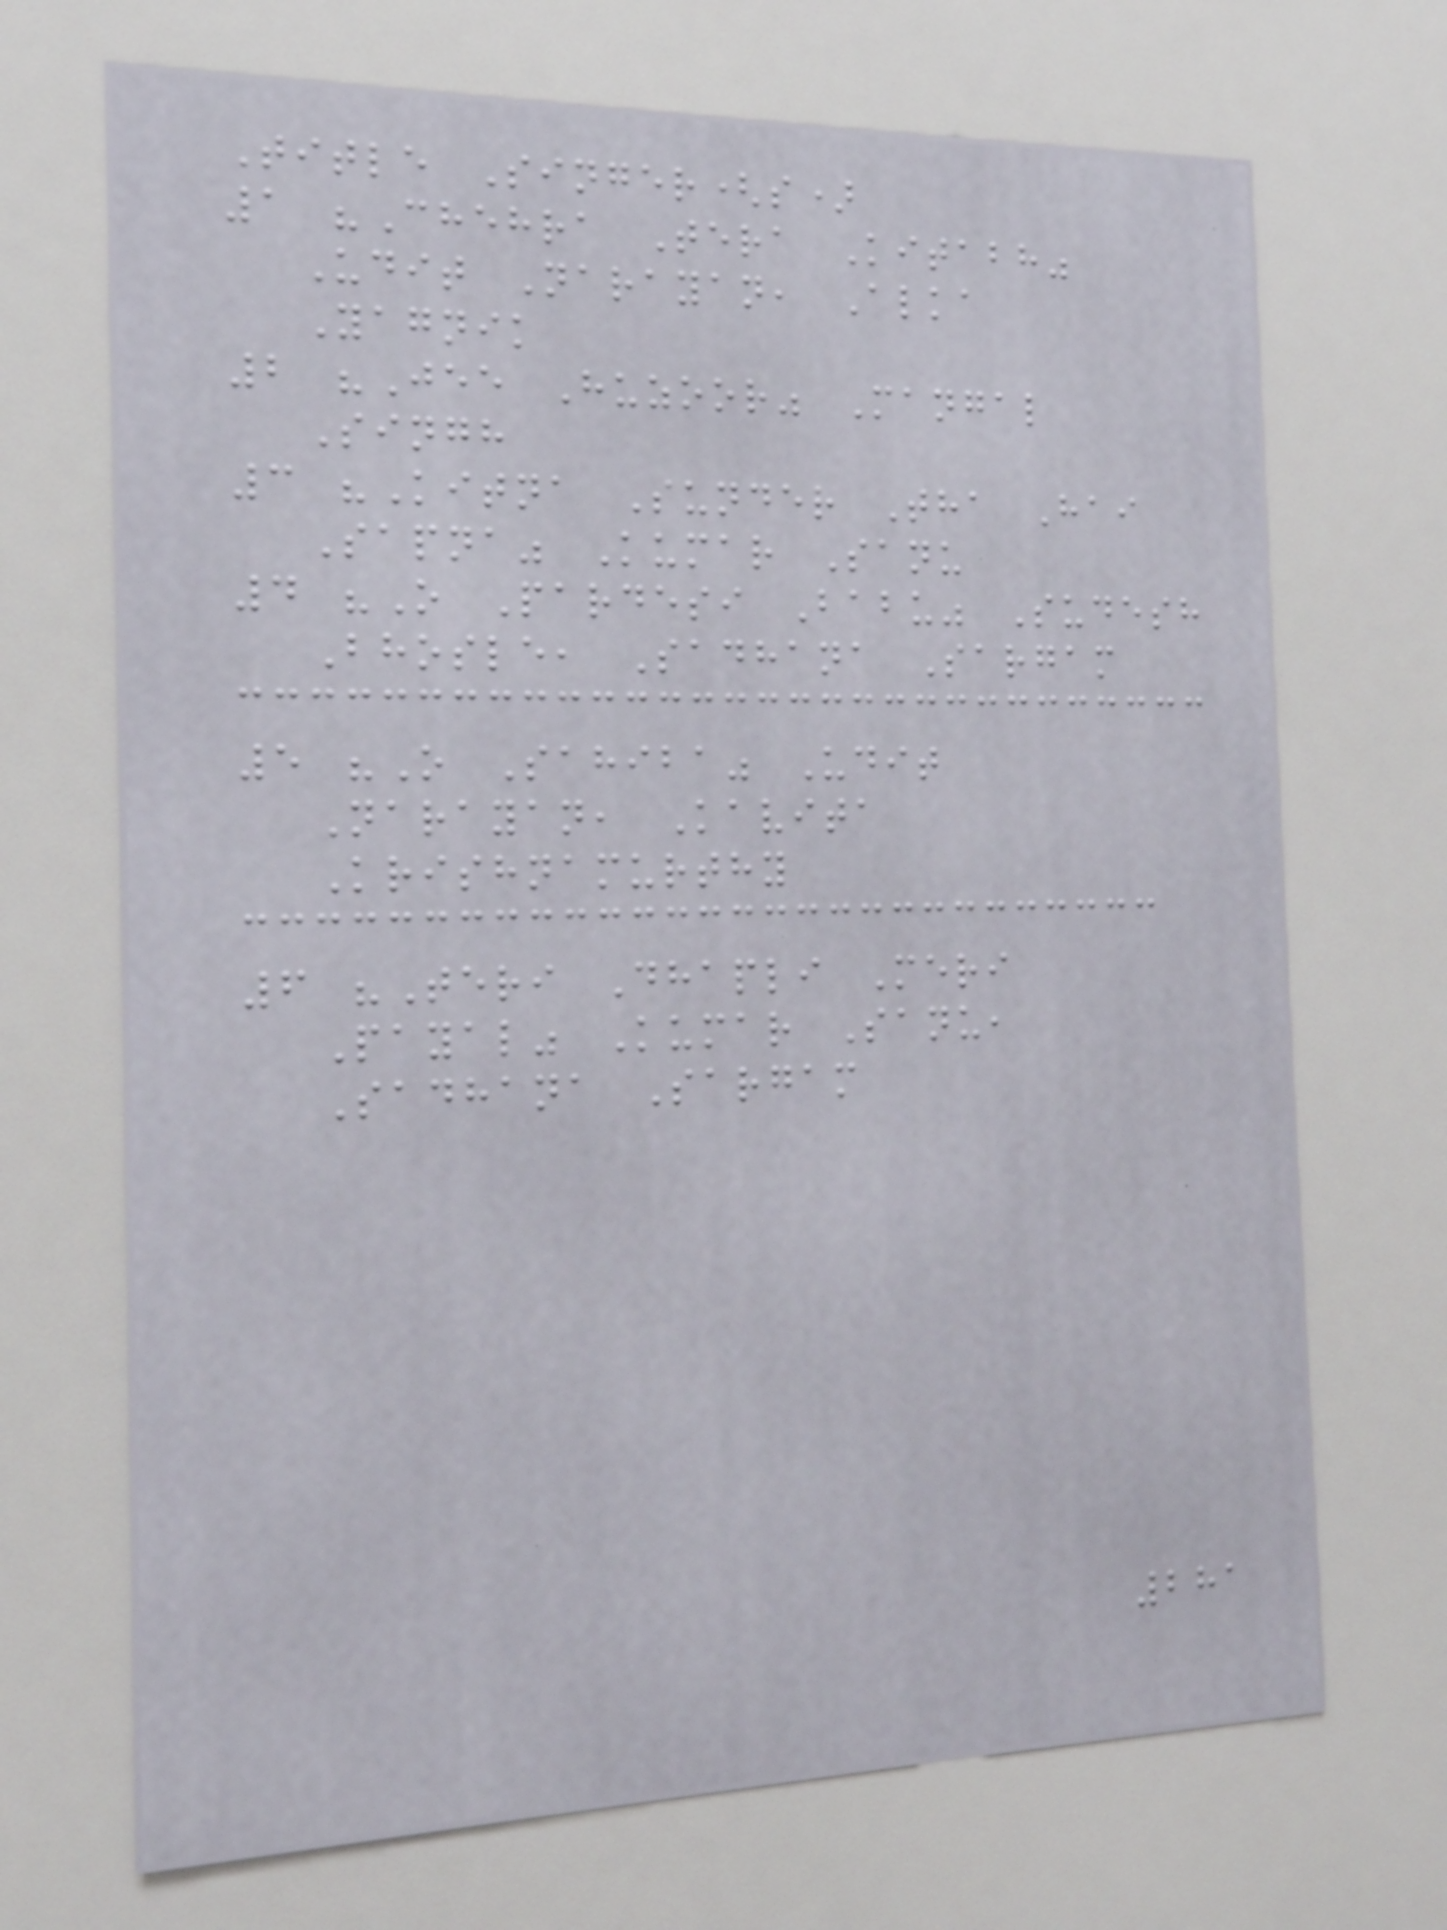Title Singer(s)
1 "Chehra Tera Kitabh"
Udit Narayan, Alka
Yagnik
2 "Jee Huzoor" Mangal
Singh
3 "Kitna Sunder Tha Hai
Sapna" Kumar Sanu
4 "O Pardesi Babu" Sudesh
Bhosle, Sadhana Sargam
5 "O Sahiba" Udit
Narayan, Kavita
Krishnamurthy
6 "Teri Dhapli Meri
Payal" Kumar Sanu,
Sadhana Sargam
281
